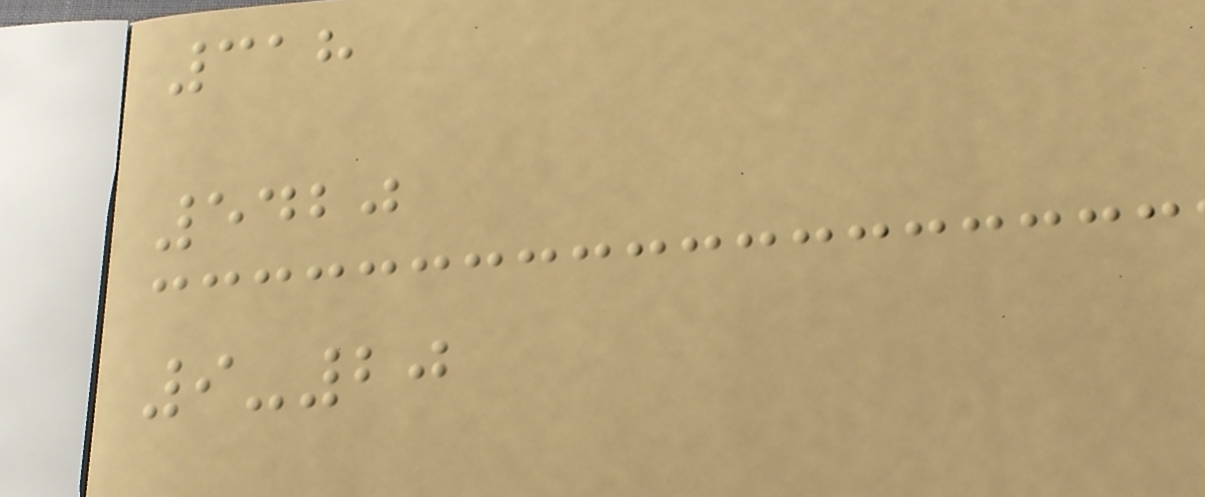318
5420
9-20
